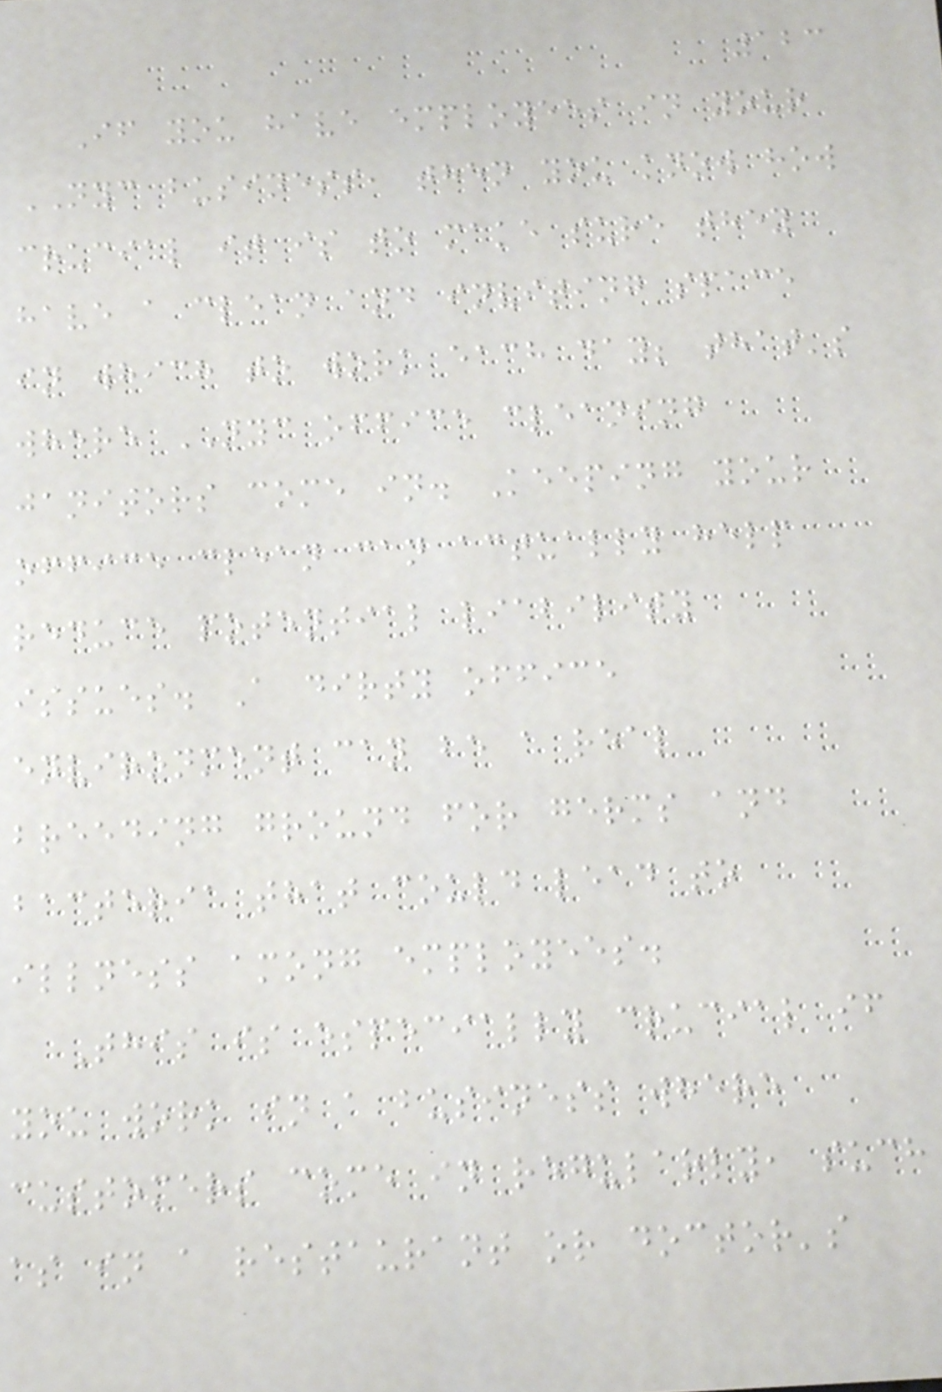123
If you have employees in your
NYC business, then you know how
crucial it is to make sure they
have a clean and inviting space
in which to work each day; that's
where NYC office cleaning
janitors come in. Keeping your
office clean can actually help
reduce potential liability
issues. A dirty office
environment can be a real
breeding ground for germs and
bacteria that could lead to
illness among employees.
This is especially crucial if
you work in a business where
customers come in regularly, such
as in a restaurant or doctor's
